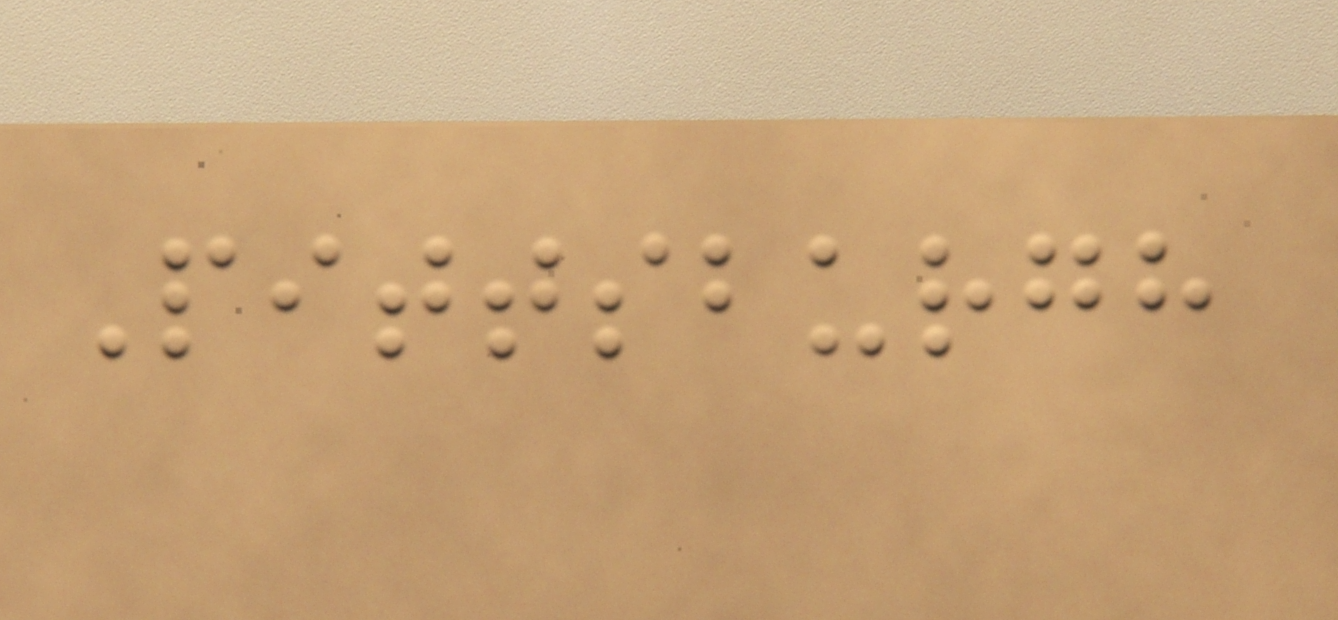Pittsburgh
